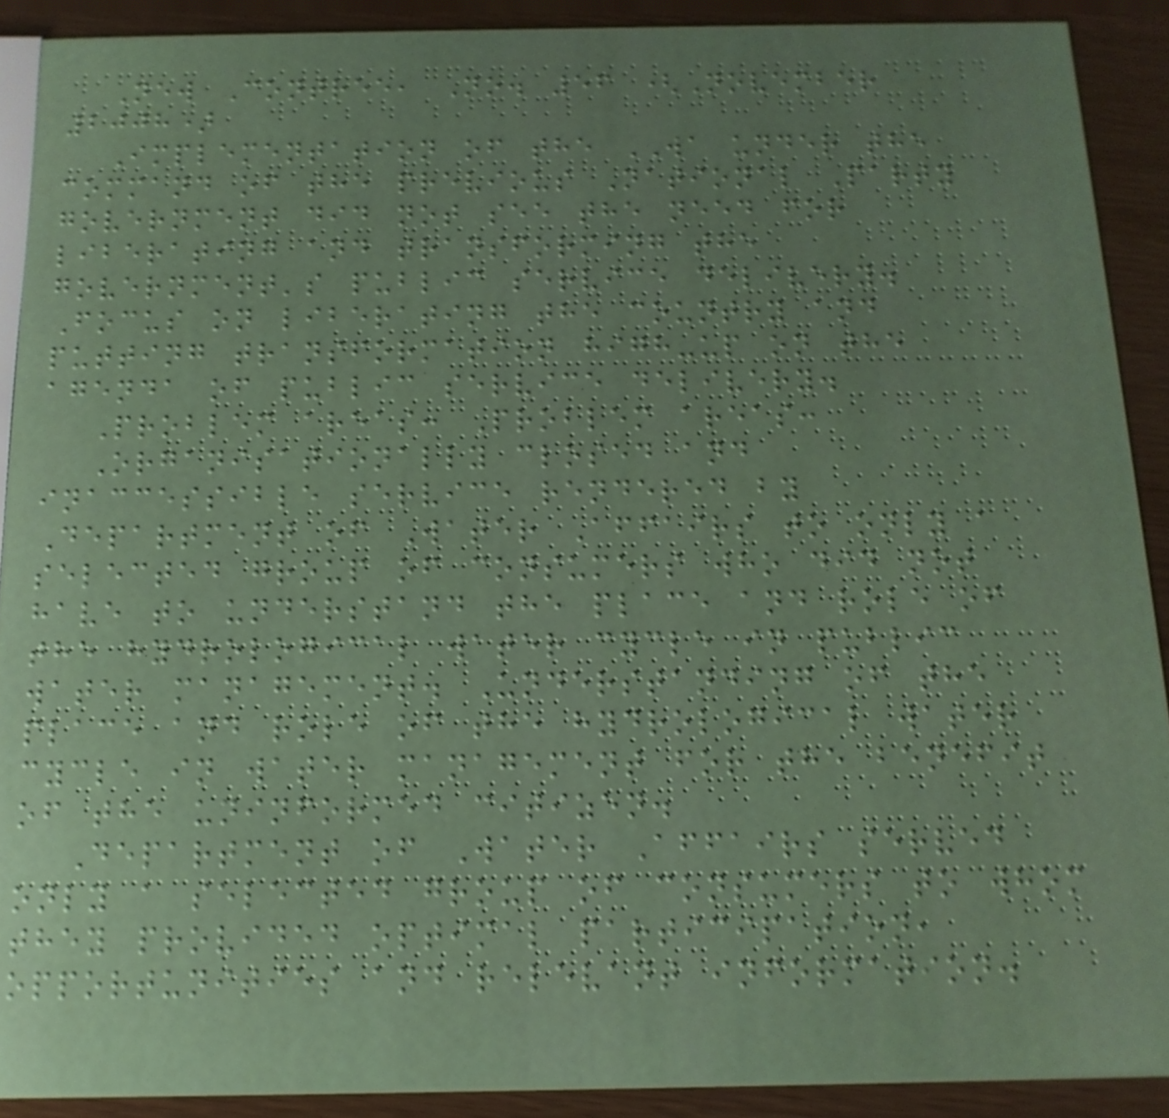New Contree, No. 56 (November
2008)
Implementation of the WA under the
command of the previous National Party
government did not see the need for
liberating and transforming the
government's public service delivery.
Focus on liberating the country and
putting transformation high-up on the
agenda of public service delivery.
Problem areas: Problem areas:
Organisationally closed and
inaccessible service rendered by
Department of Water Affairs to only a
selected group of consumers who did not
have to understand the place and role of
the hydrological water cycle in public
water management. Understanding of the
place and role of the hydrological water
cycle in water management for the benefit
of the uninformed citizen.
Department of Water Affairs served
only a selected group of consumers to whom
they provided optimal participation,
opportunities and relevant information.
